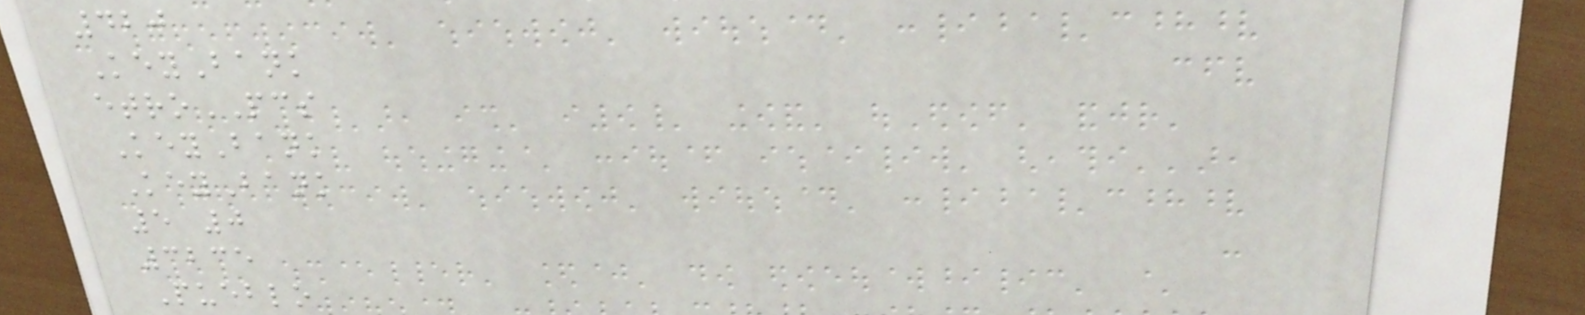420
KeyBank
etroPCS
KeyBank
KeyBank
5 0
3235
Pueblo
